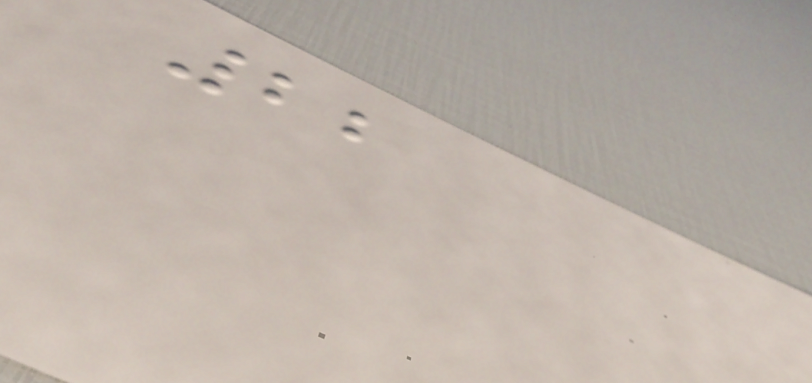22
